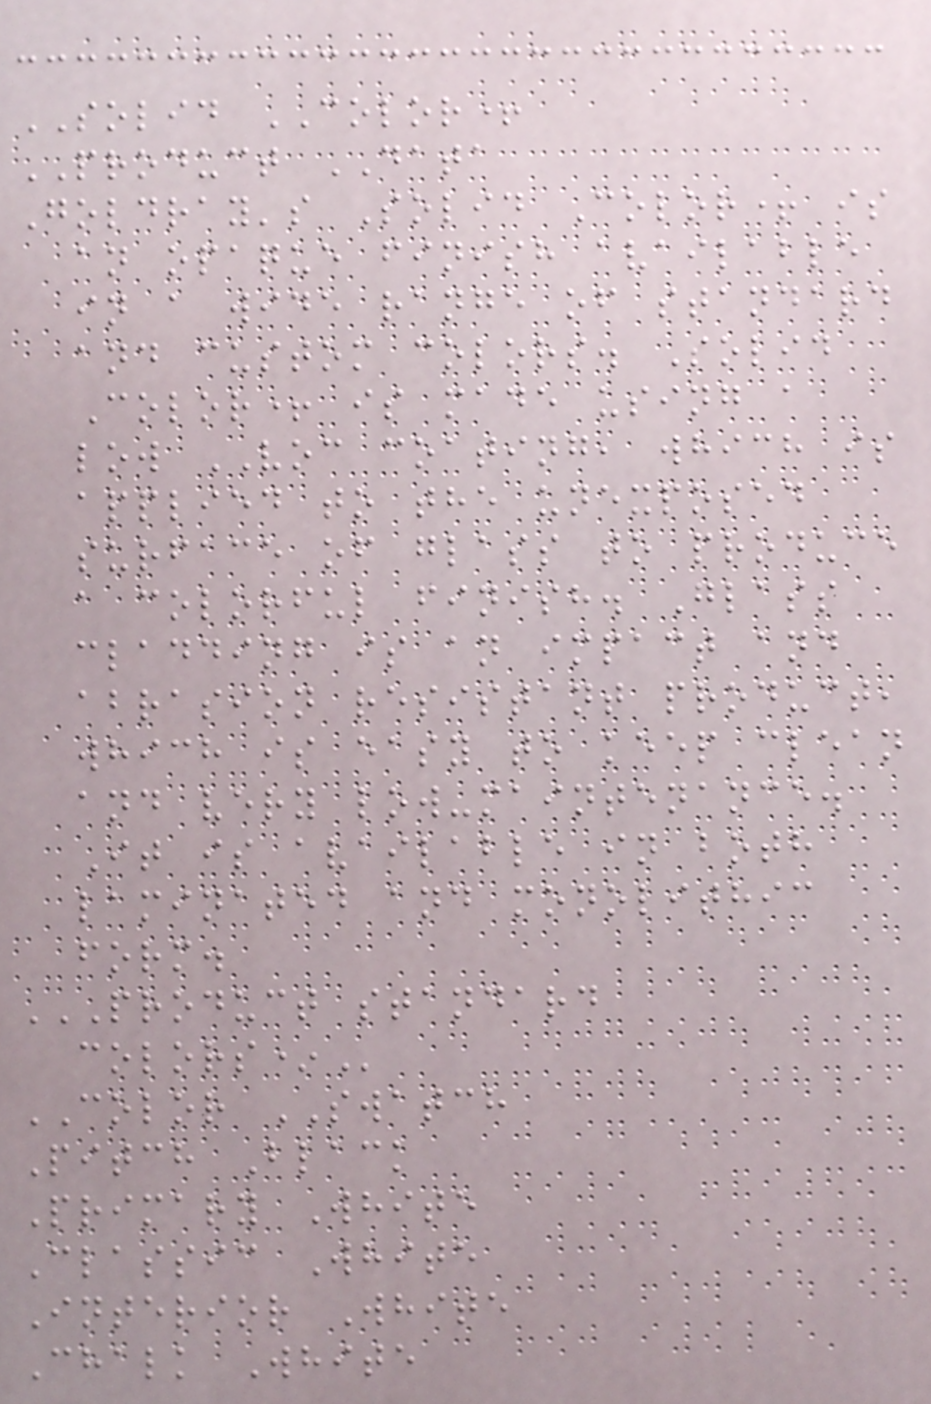SOLID COLOR+
PRODUCT DATA
Goldray's Solid Color+ is
an opaque finish available
in a wide range of standard
and custom colors. Solid
Color+ is made using a
low VOC coating, which is
applied to the unexposed
surface of glass to produce
a colorful finish. Glass
cladding is an impact and
abrasion resistant product,
which is easy to keep clean
and very low-maintenance.
It is available in both
laminated and monolithic
form.
PRODUCT STANDARD
COLORS*
COLOR SWATCH
Pitch Black
Primary White
Classic White
Interior White
Chalk White
